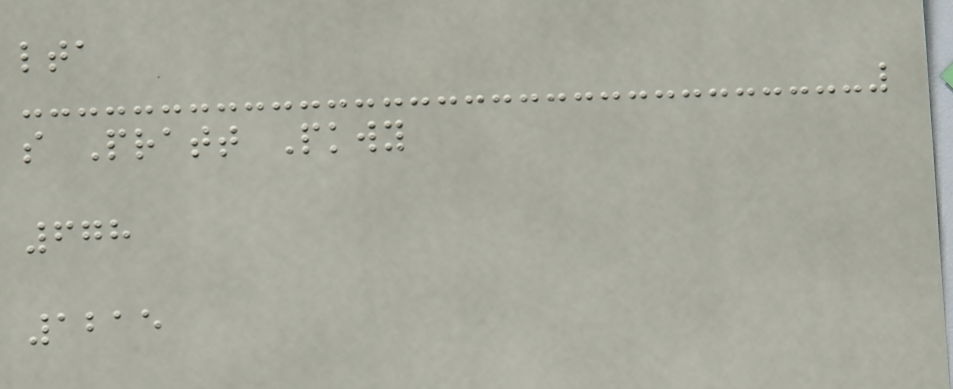lta
s Pratt Pkwy
678
1215
